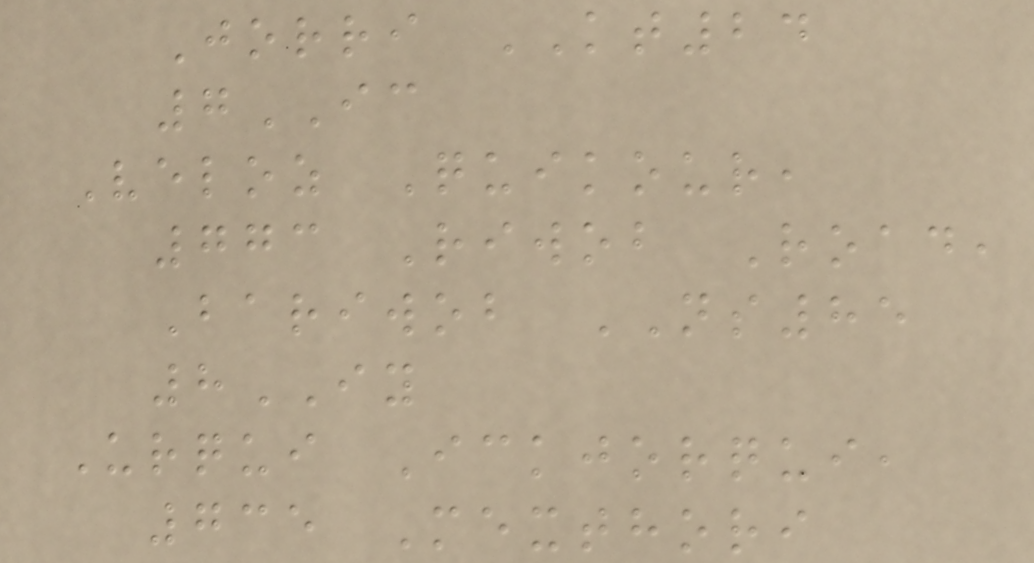Jorri KT24
7IC
Veloz Quikour,
773 Riwob Road,
Bariwob NS85
8IY
Urqui Ickjorqui,
735 Mexthori
